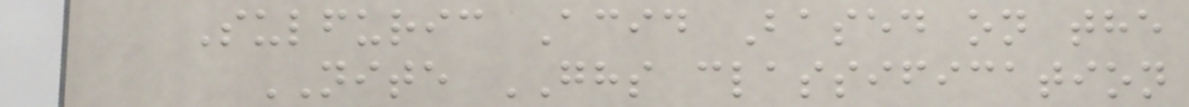Sulfuric Acid Based on the
NITE GHS classification
